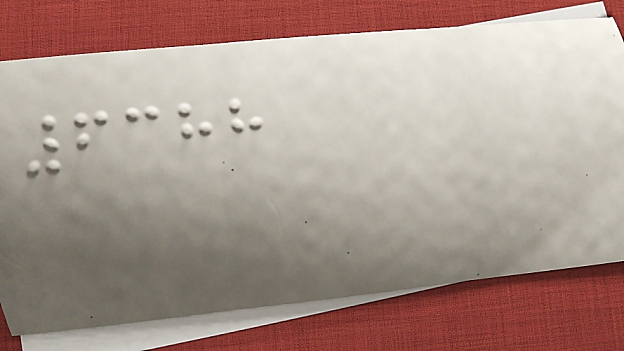6388
